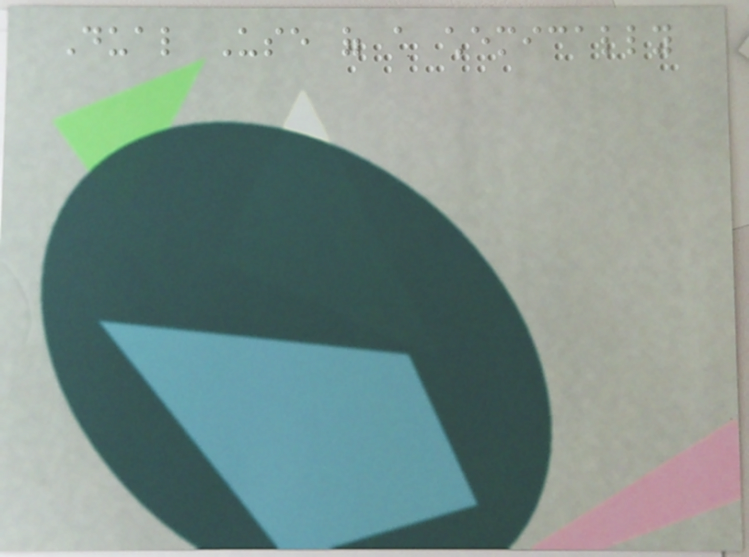Dual Use of a chemically
